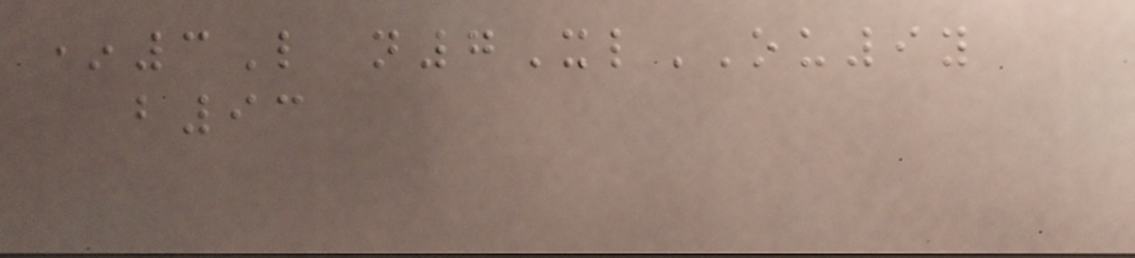*3L n7XlOU9y
b93
